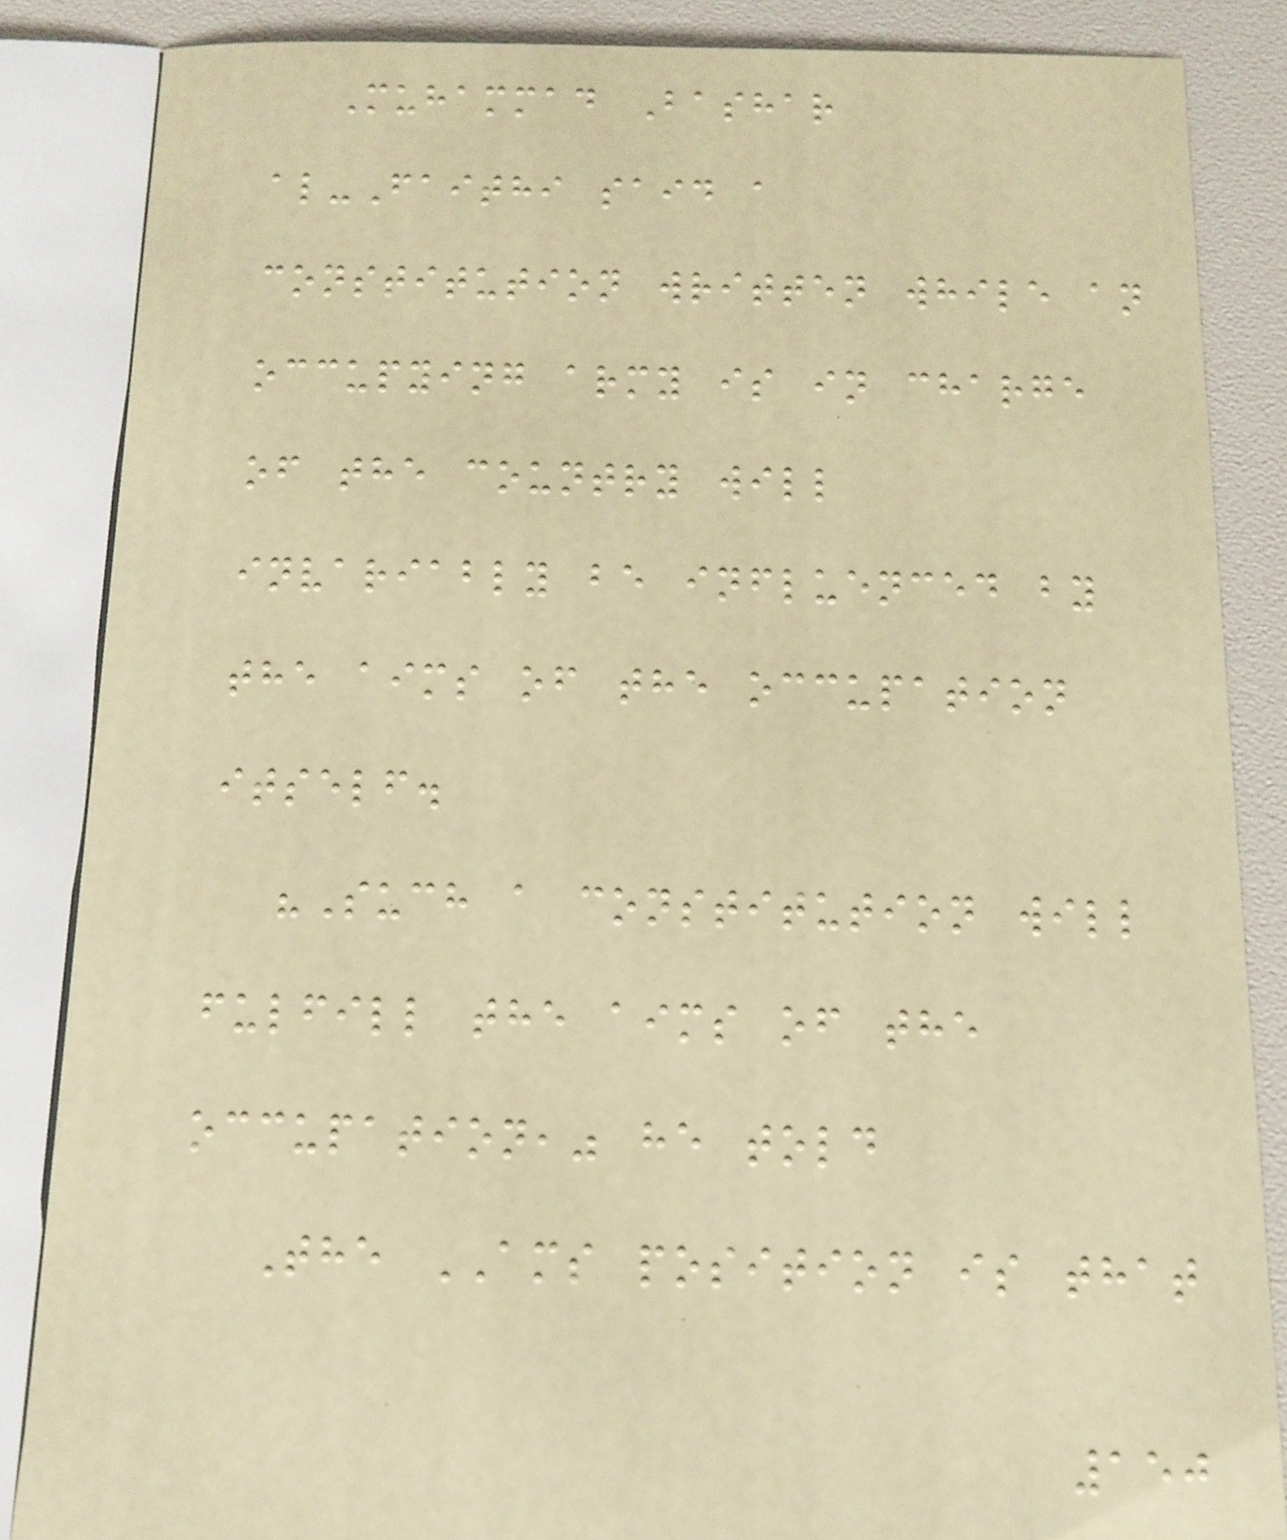Muhammad Bashar
al-Faithi said a
constitution written while an
occupying army is in charge
of the country will
invariably be influenced by
the aims of the occupation
itself.
"Such a constitution will
fulfill the aims of the
occupation," he told
The AMS position is that
150
